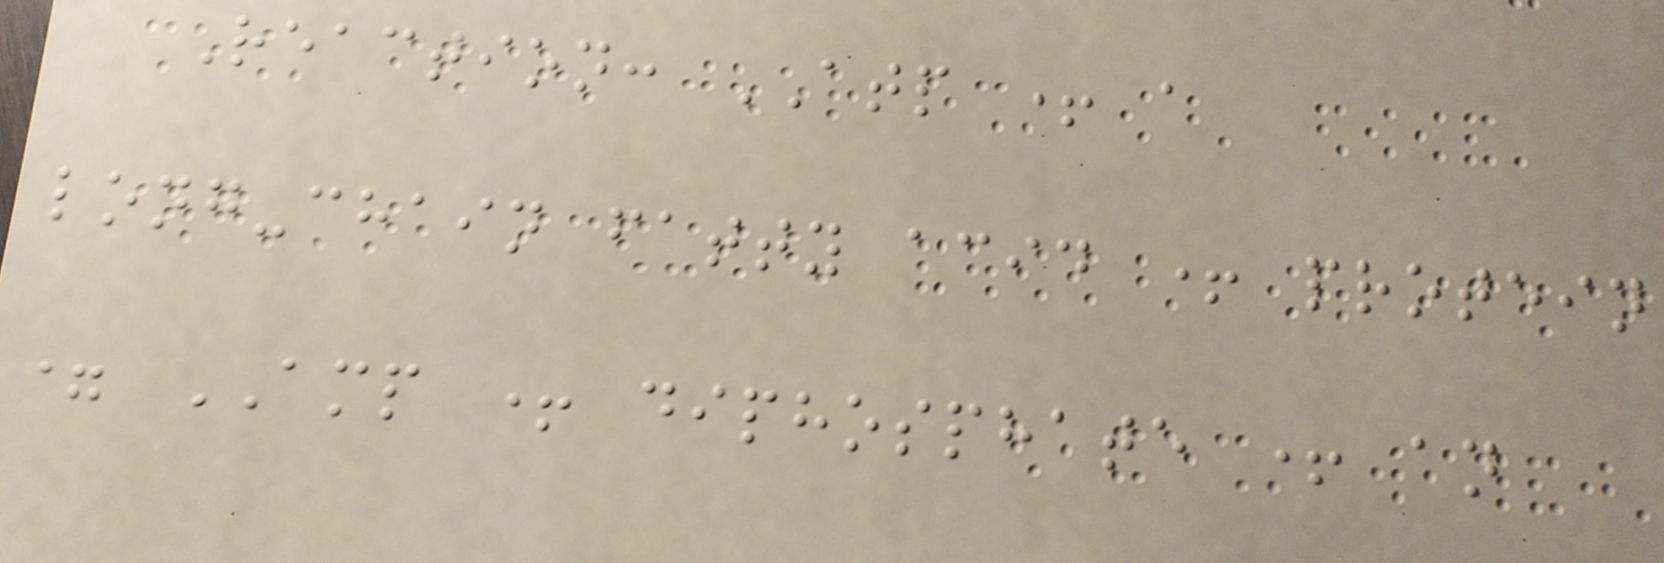Reaction: ATP + a
long-chain fatty acid + protein
= AMP + diphosphate + an
